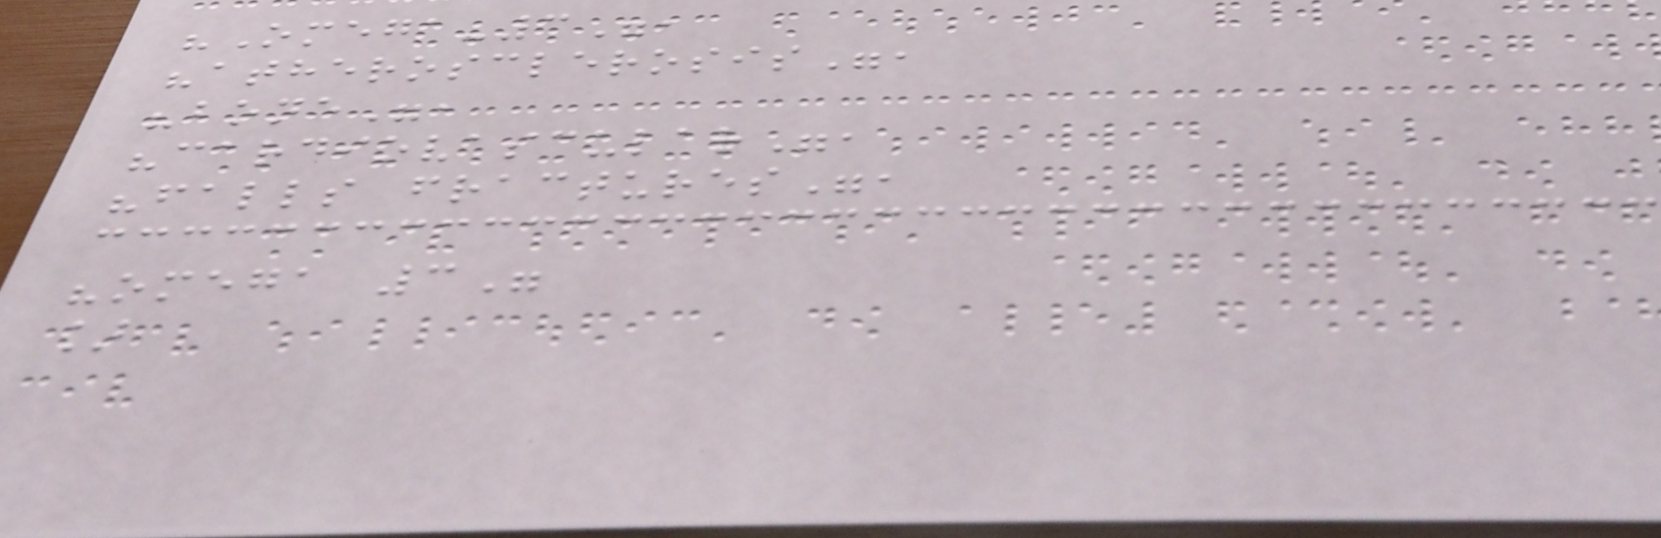"Omega-3",
"atherosclerosis",
"bone",
"cardiovascular",
"falls fractures",
"omega 3"
]
